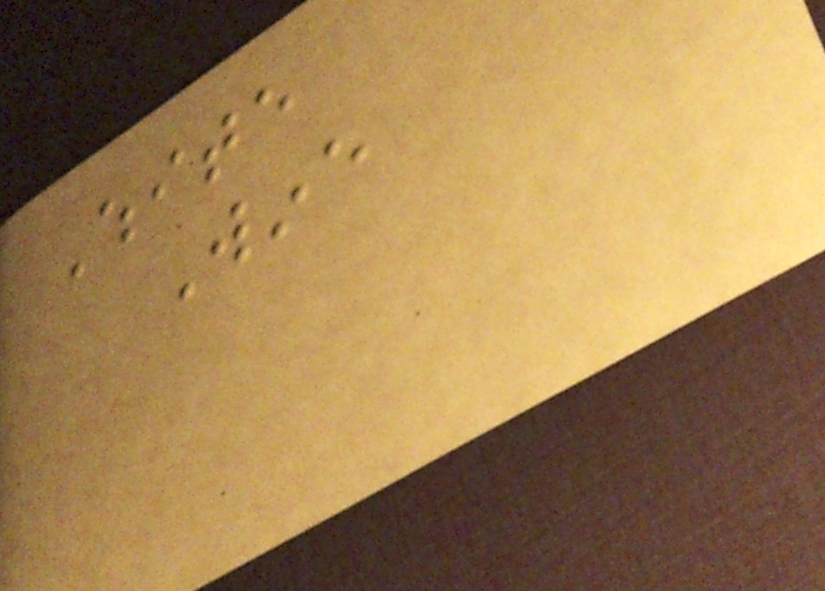White
Wine
